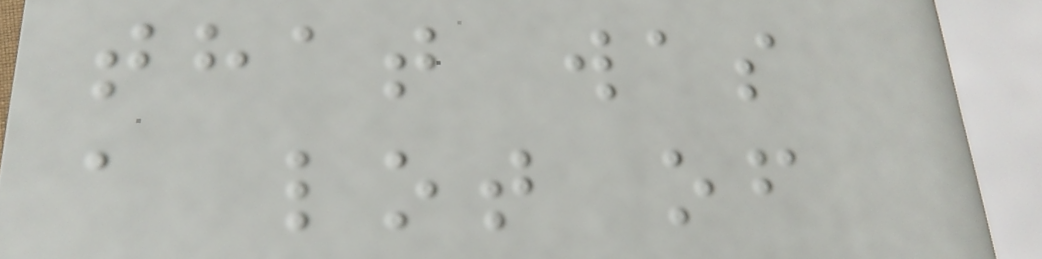that was
a lot of
